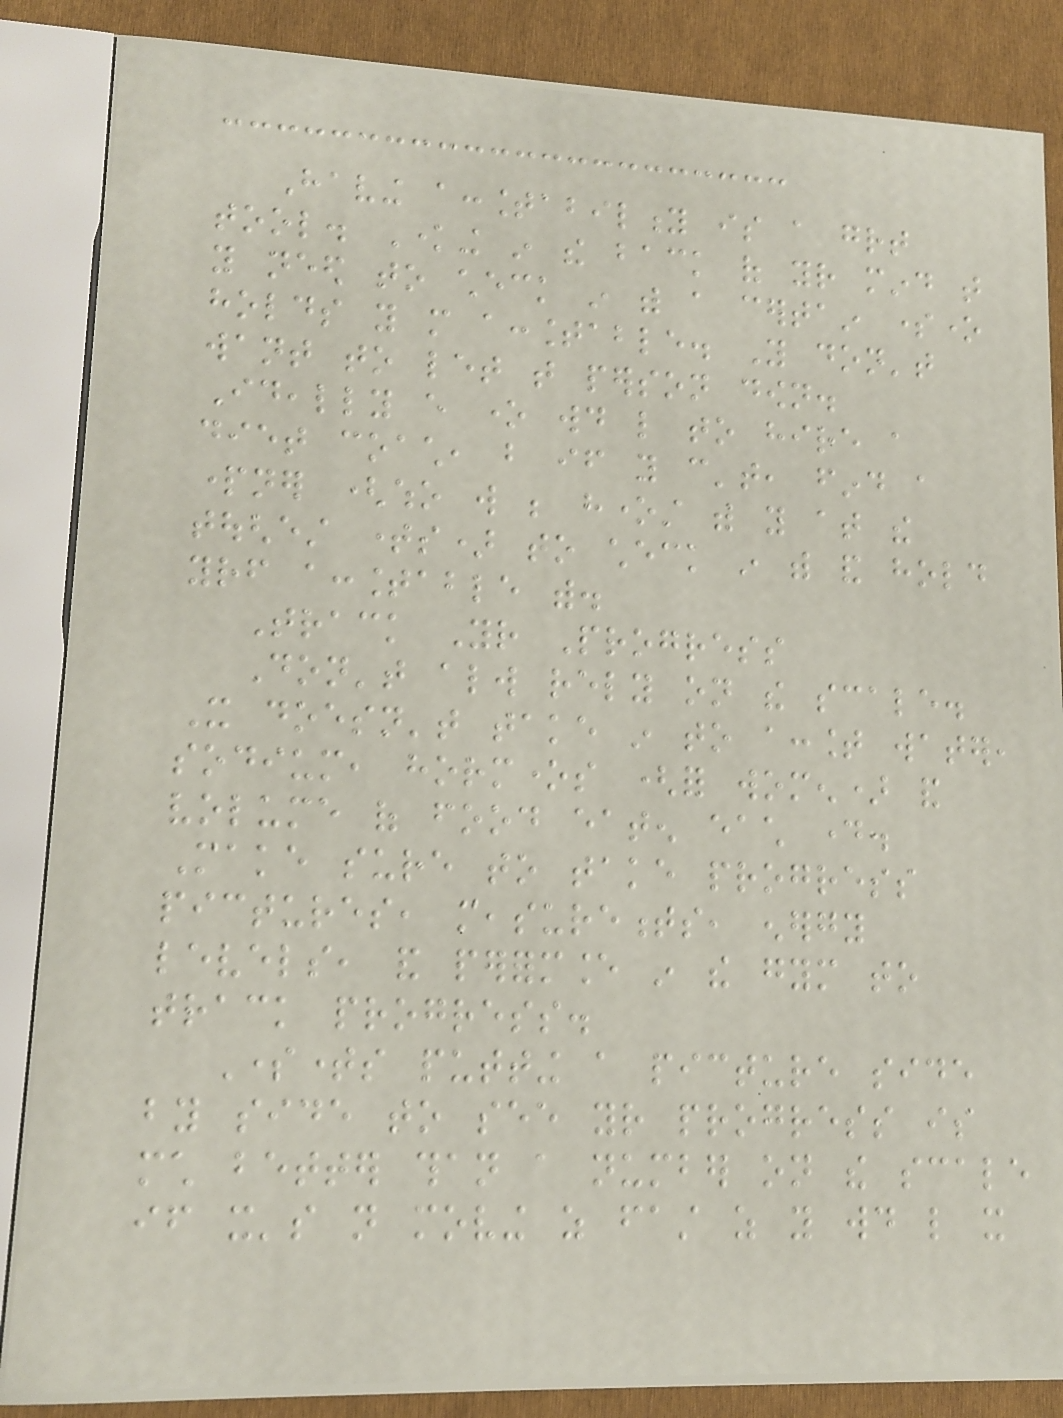Having accountability is a great
tool. Knowing in the back of your mind that
you need to check in with a certain someone
holds you more accountable. You don't
want to let that person down.
Ideally every one would like to hire a
diet coach, but if you can't, find a
partner (who will be honest with you at the
toughest times) to check in with and hold
yourself accountable with.
Track Your Progress
Don't always rely on the scale.
It doesn't take in to account water,
sodium, hormones (for women) and
volume of food eaten each day.
Make sure to take progress
pictures, measurements, energy
levels, and performance in the gym to
track progress.
Sometimes putting a picture side
by side to see your progress is
much better than a number on the scale
if it's not moving as fast as you would like it
